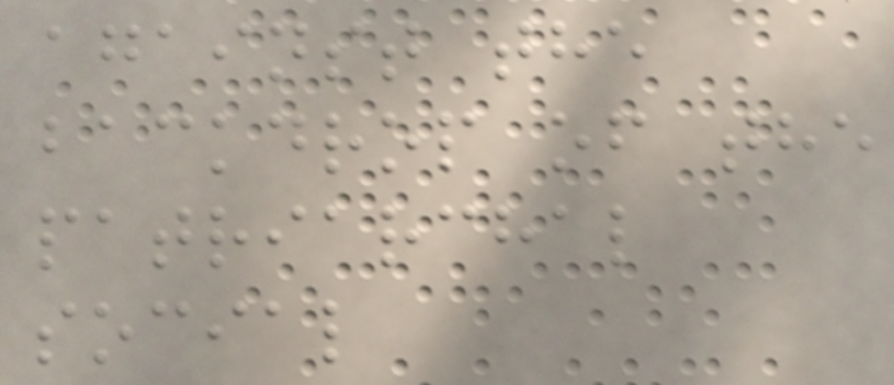against the
backdrop of the
patriarchal
social
